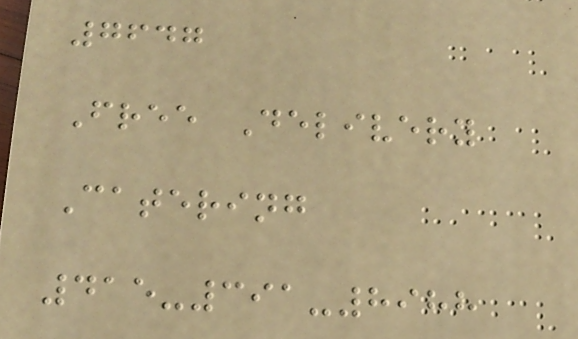7647
Free Delivery
Catering
415-391-8988
